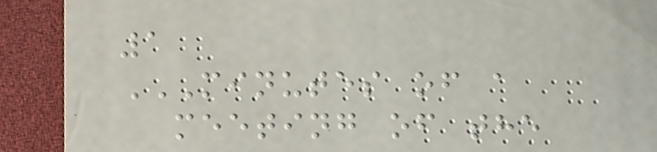1
MINUTES OF A
MEETING OF THE
